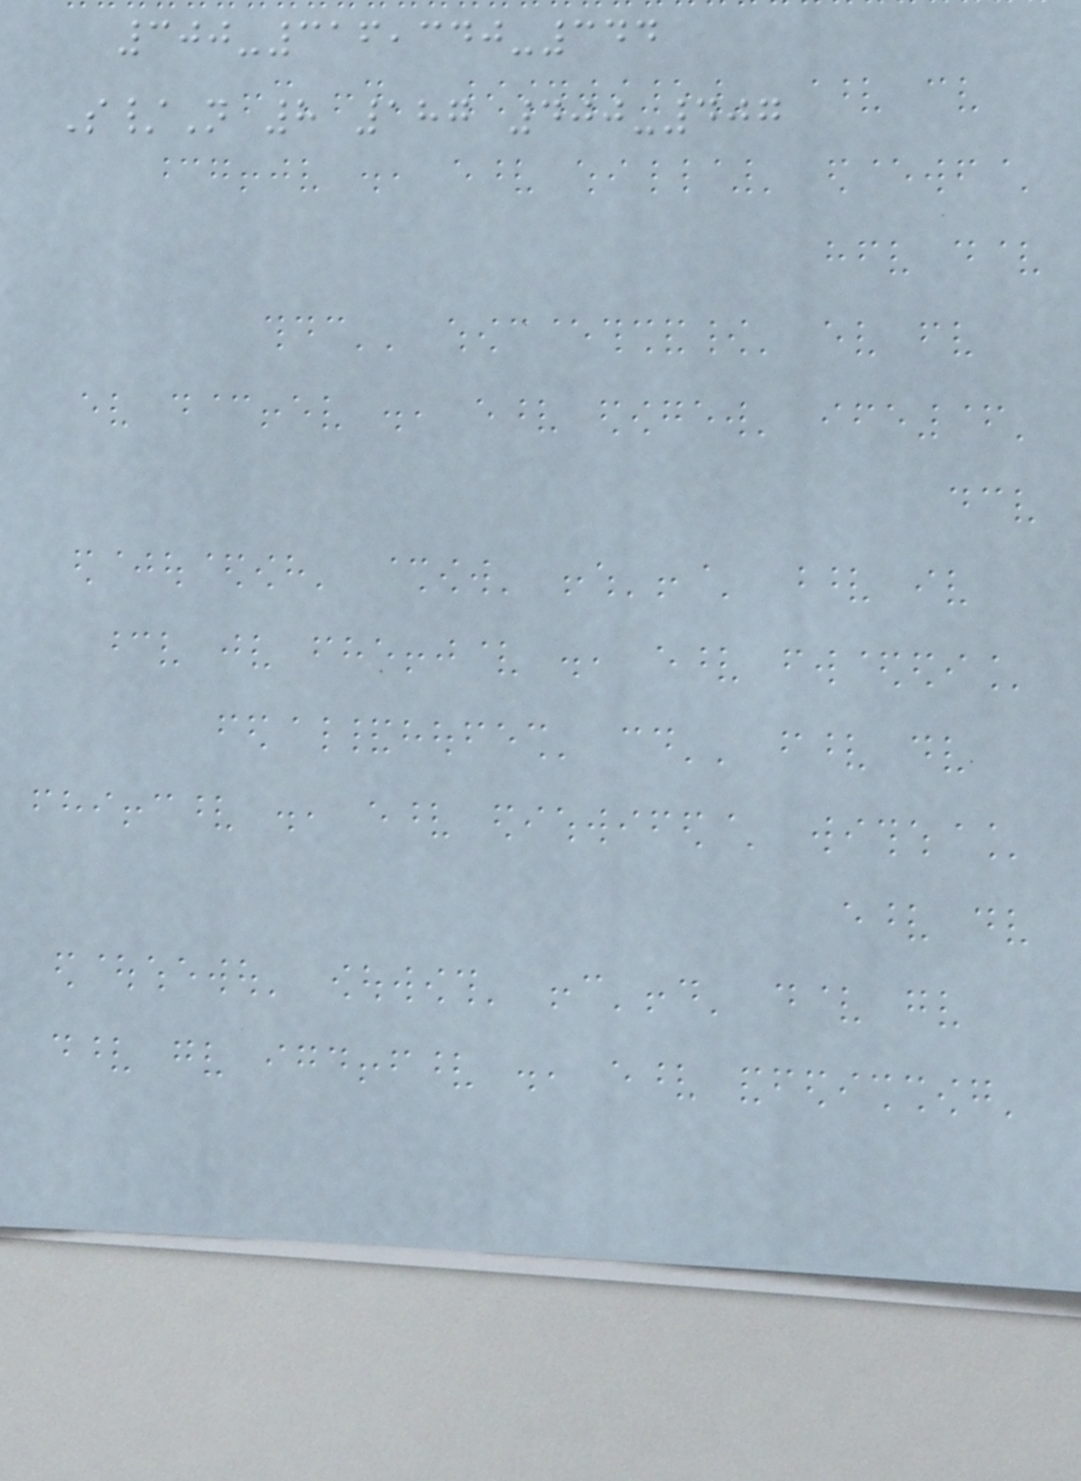300-316,340-344
S/N 8 187 400-407
